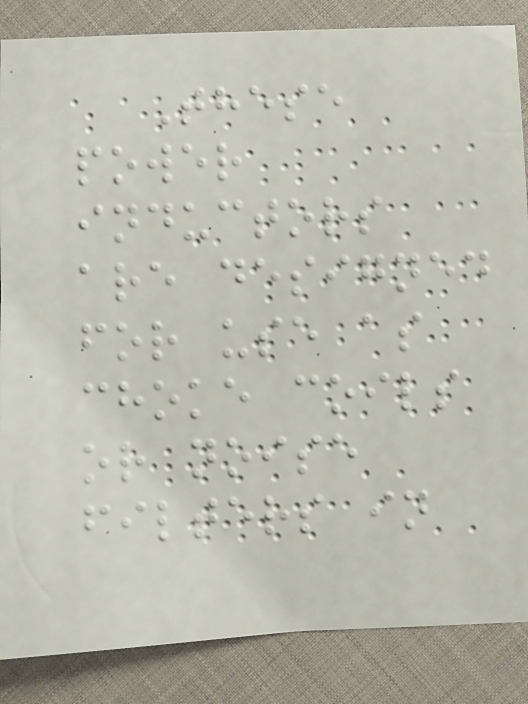These
power
inductors
are designed
for use as
choke coils
or noise
filters in
